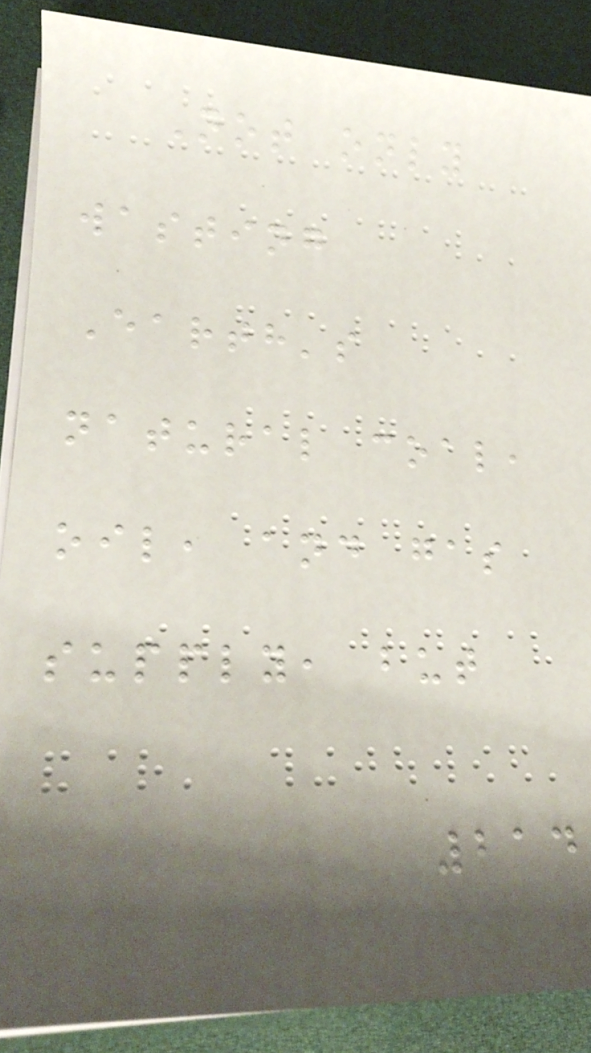Not only
wasting
Earth's
natural coal,
oil, and gas
supply, but
214
